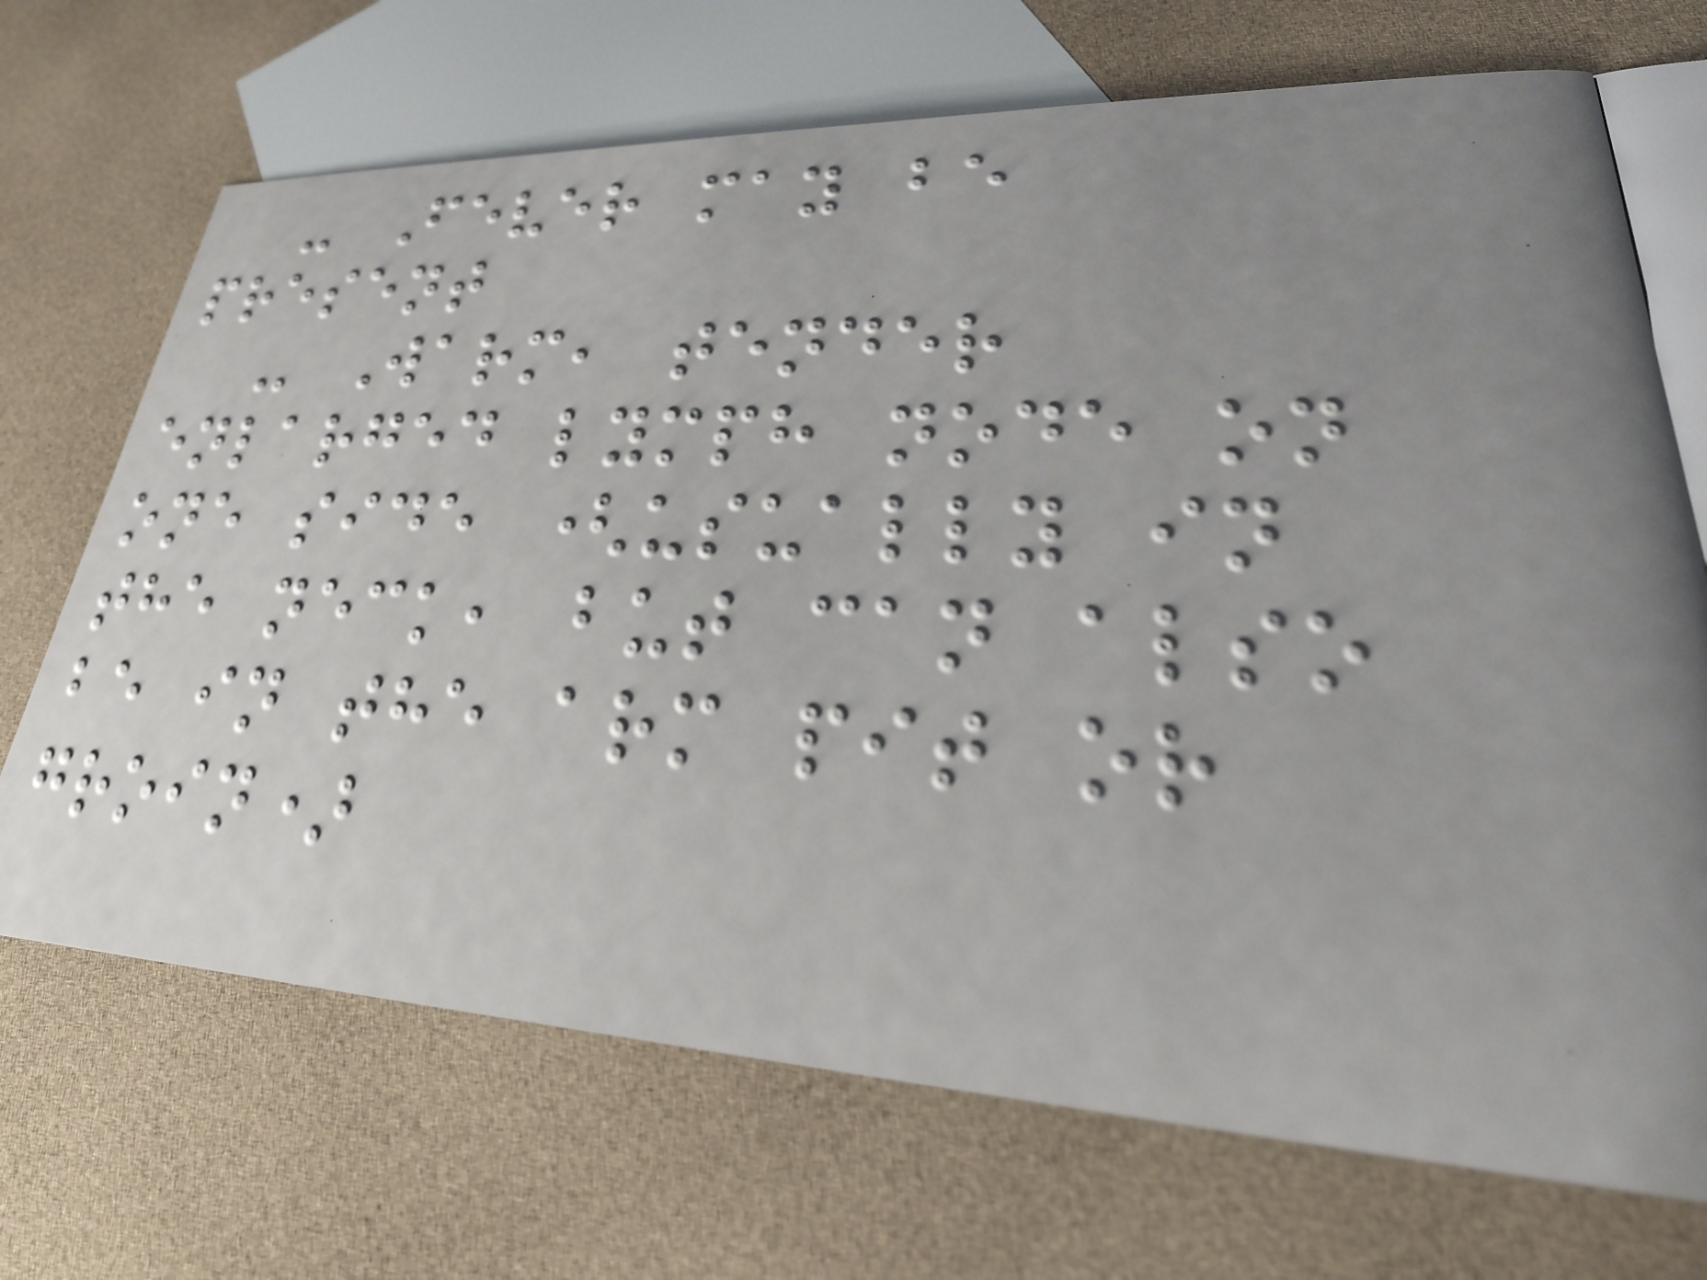- Fever may be
present
- Warm, tender
enlarged lymph node on
one side (usually in
the neck, but can also
be in the arm pit or
groin)
